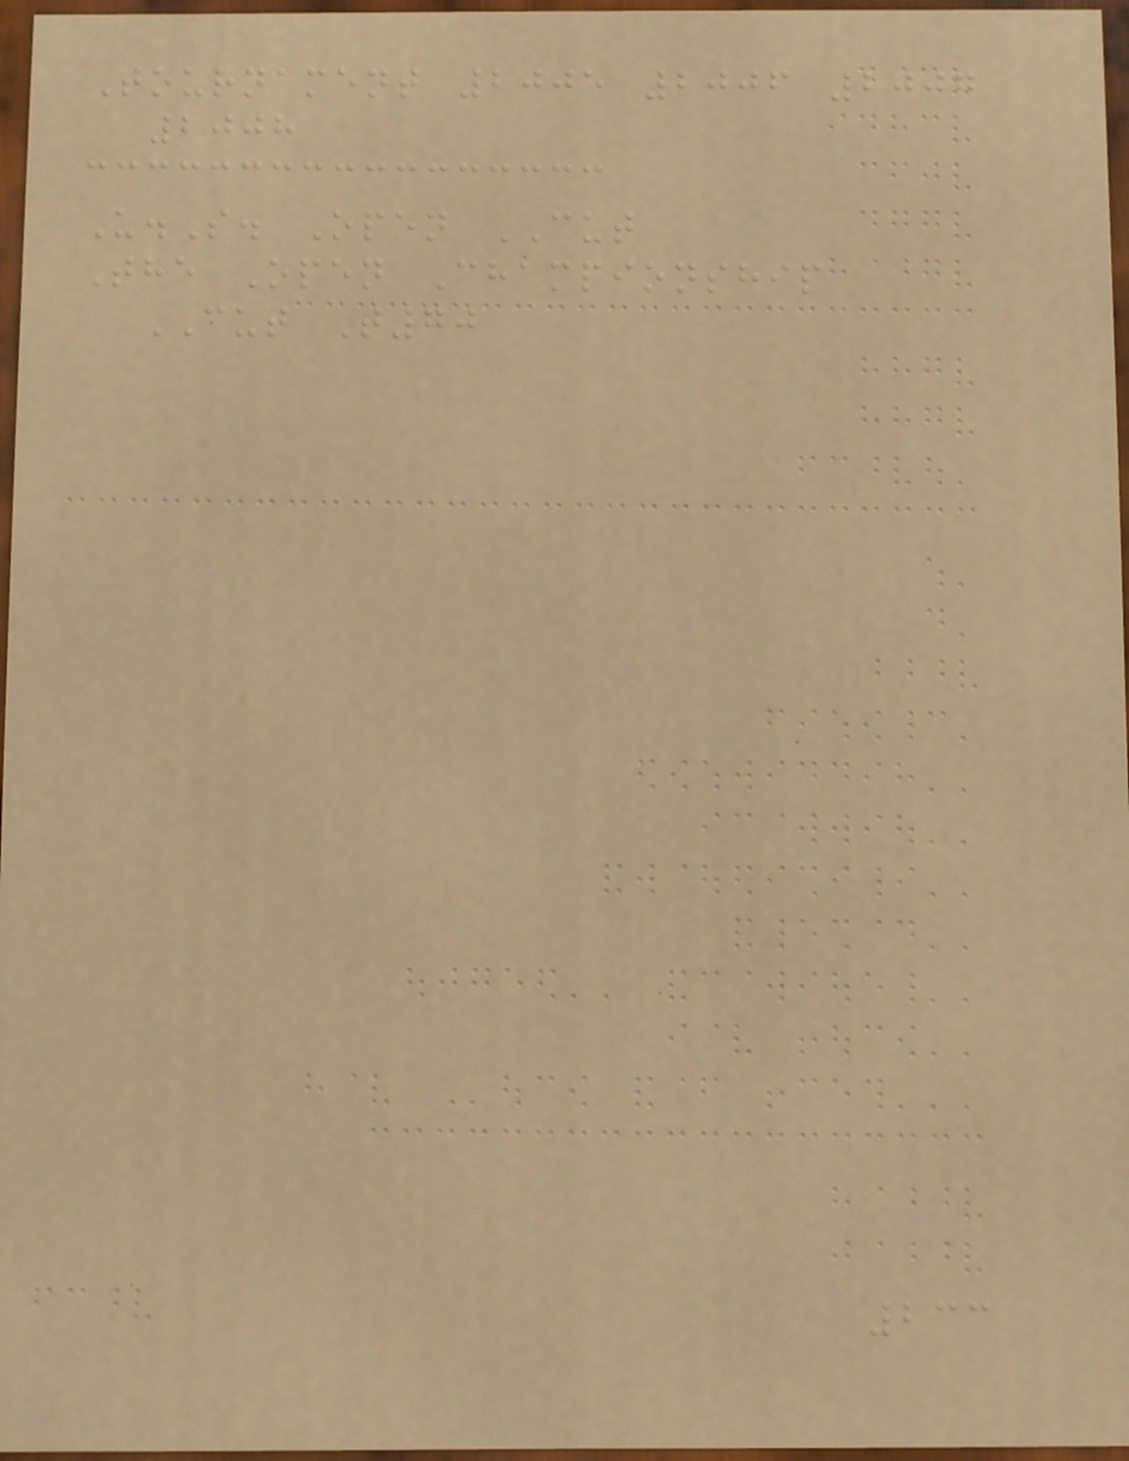Tournament 2005 2006 2007
2008
U.S. Open CUT
The Open Championship
CUT T70
233
